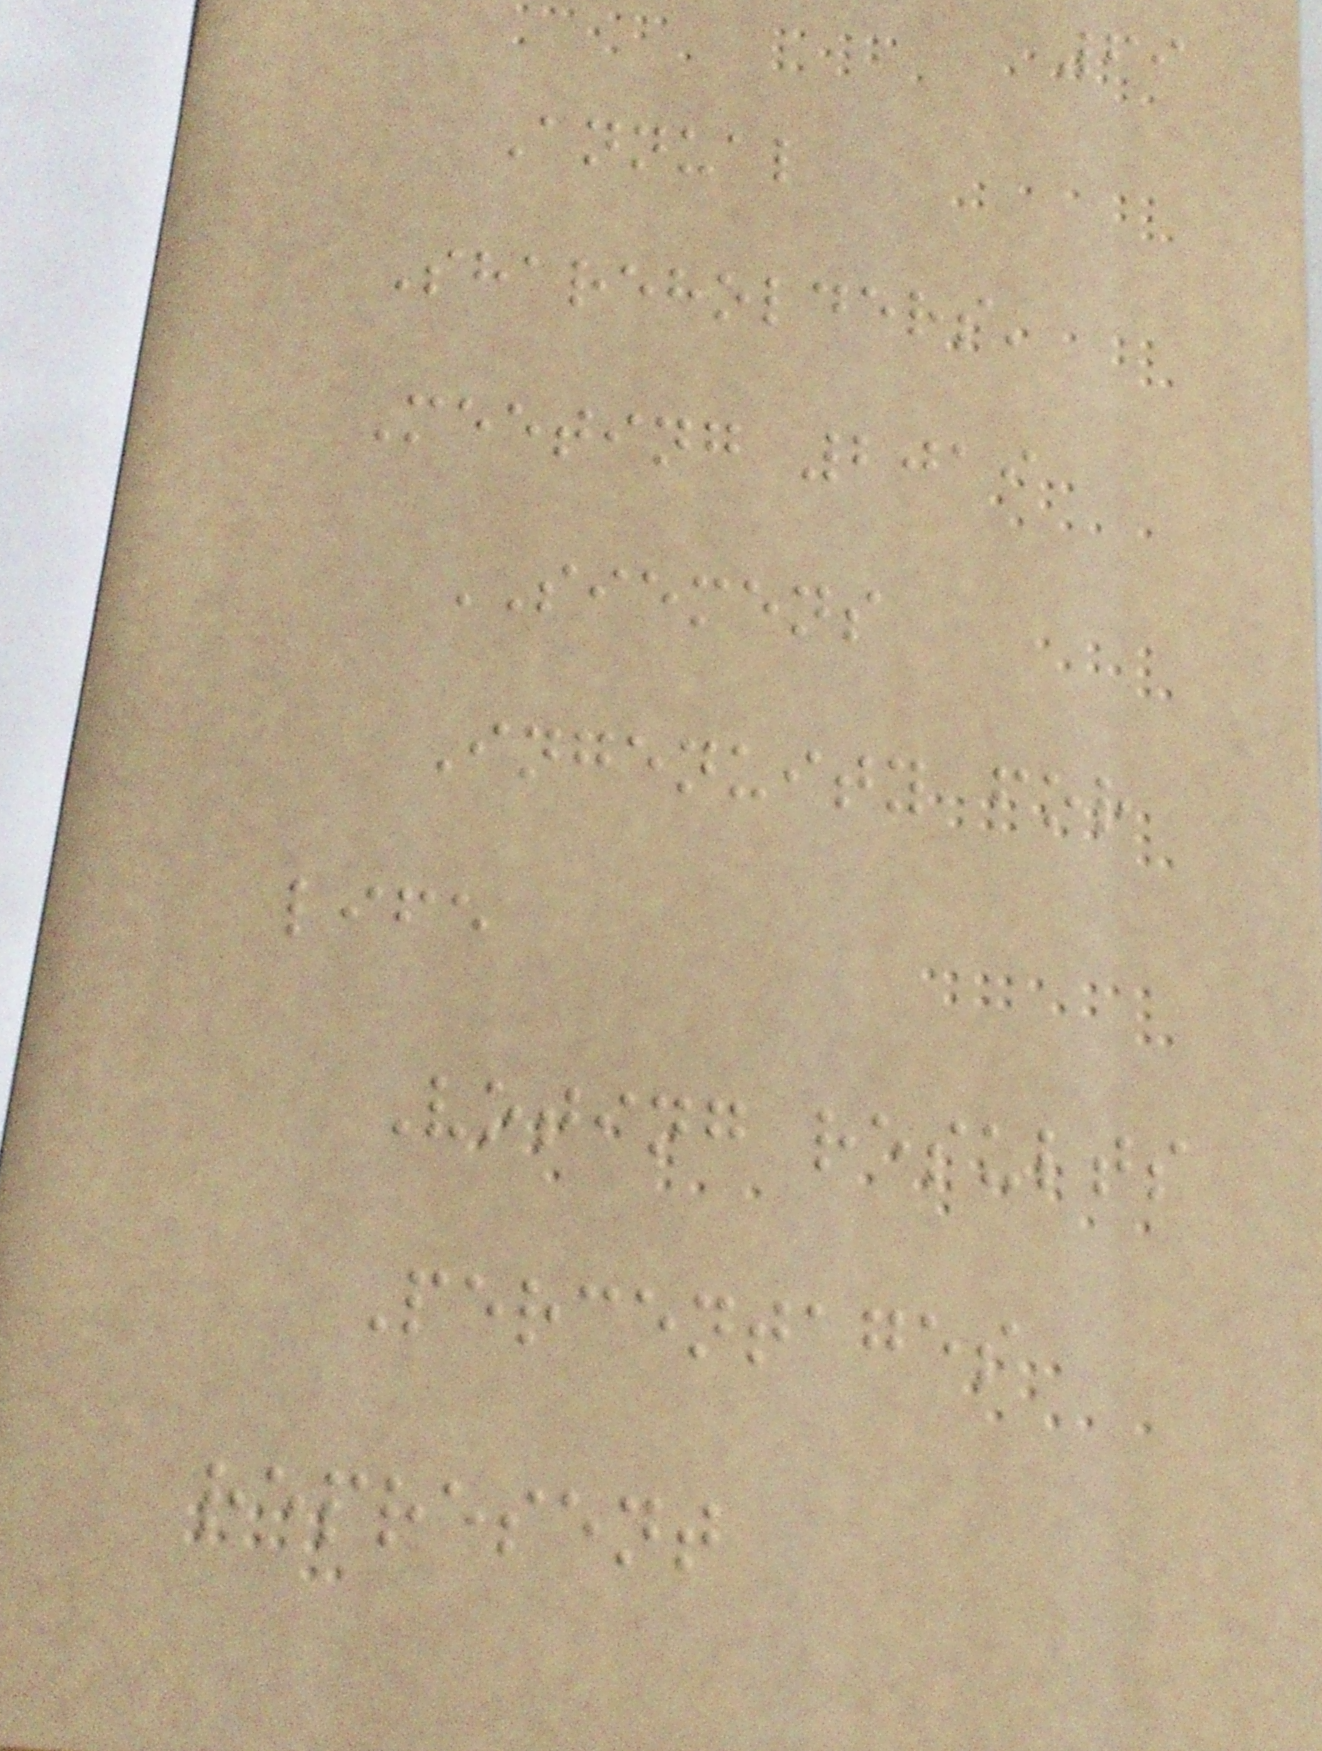69
Annual
Shareholders'
Meeting 2019
SIEMENS
Ingenuity for
life
Voting results
Percentages
represent
